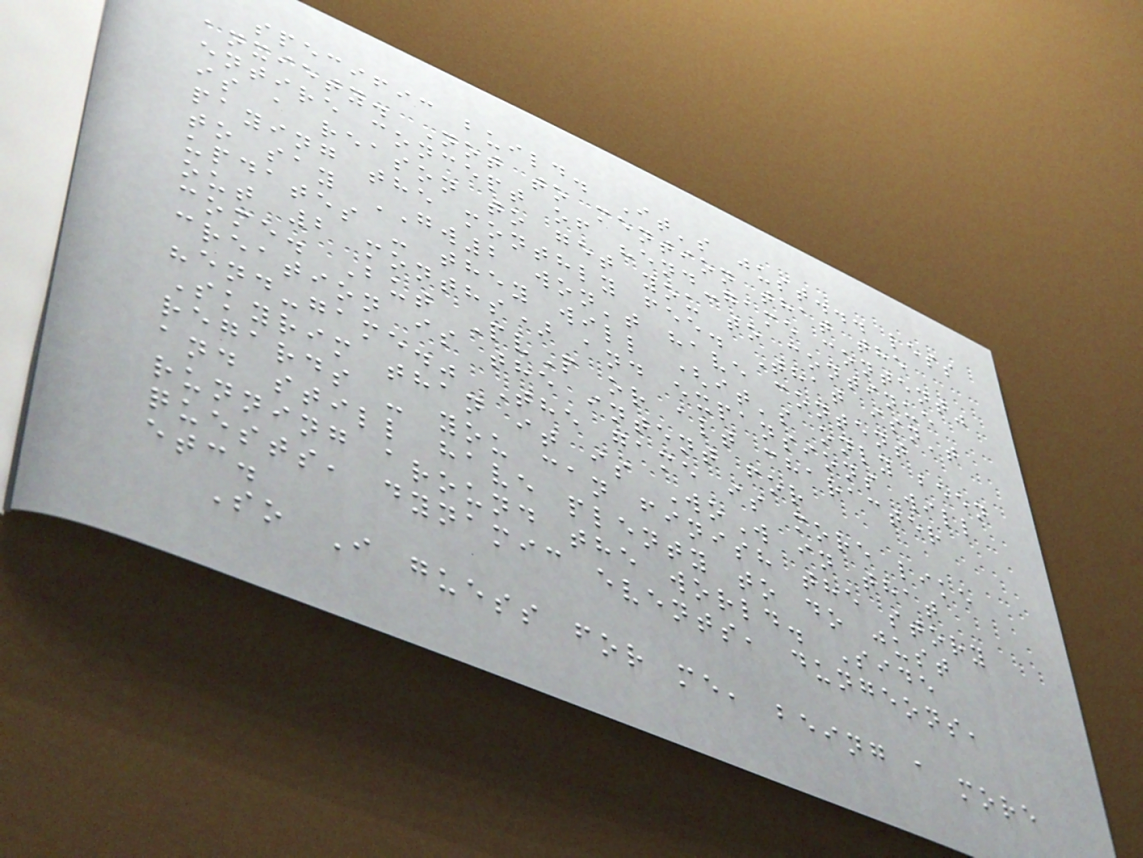specific build. It's just... less
anxiety. Not to mention that the
entire concept of "end-game content"
is a reason to get you to continue
paying the monthly fee. That isn't
to say GW2 won't have content
updates - they will (it's only been
out 2 months) and expansions will
come. But PvP or alt character
creation is the intent for
"end-game." The game is more like
Skyrim than it is WoW in that
regards - you can finish the story
and still have plenty to do just
running around the world. Side
quests, dynamic events, dungeons,
etc.
So I guess for me, being a more
